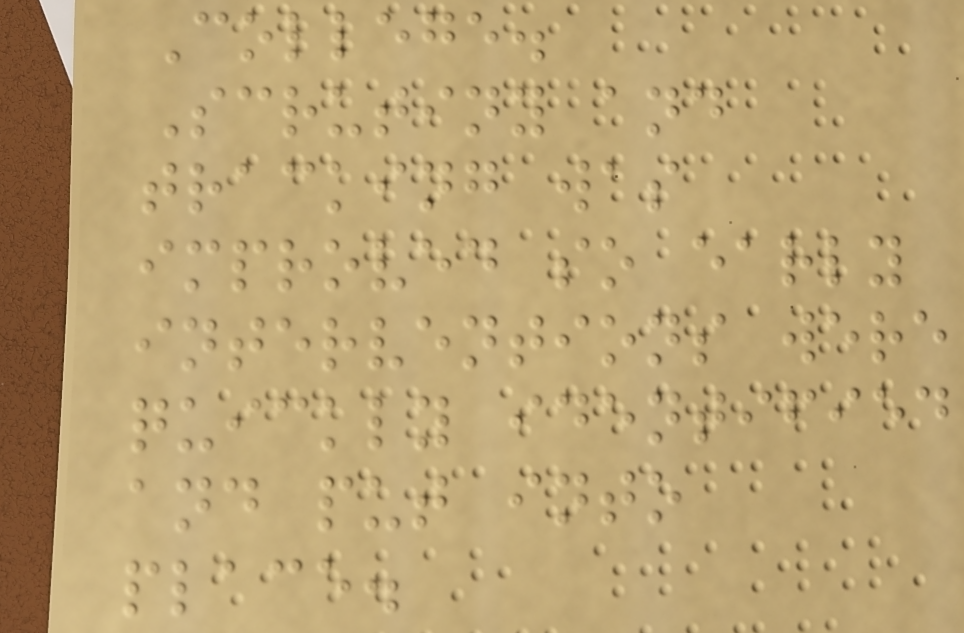College.
Scrutiny and
tracking was
improved so early
interventions were
quickly identified
and put into
place.
